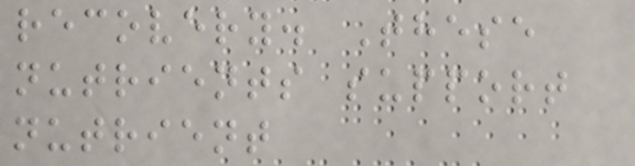recovery. These
nutrients support
nutrient
